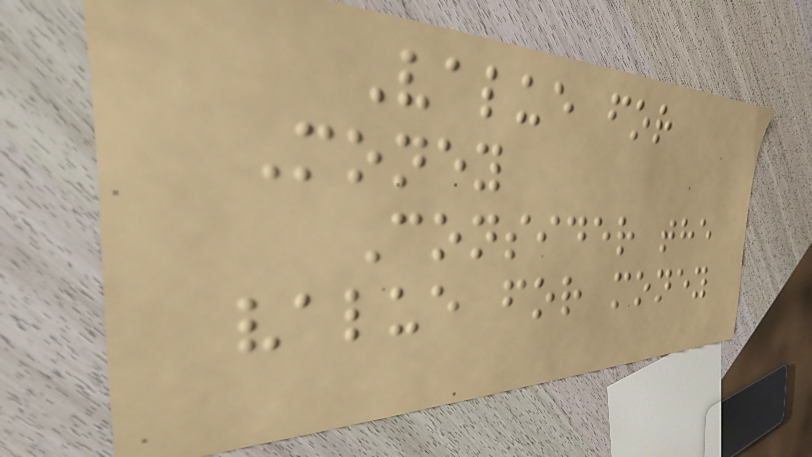Value for
Money
Consider the
value for money
